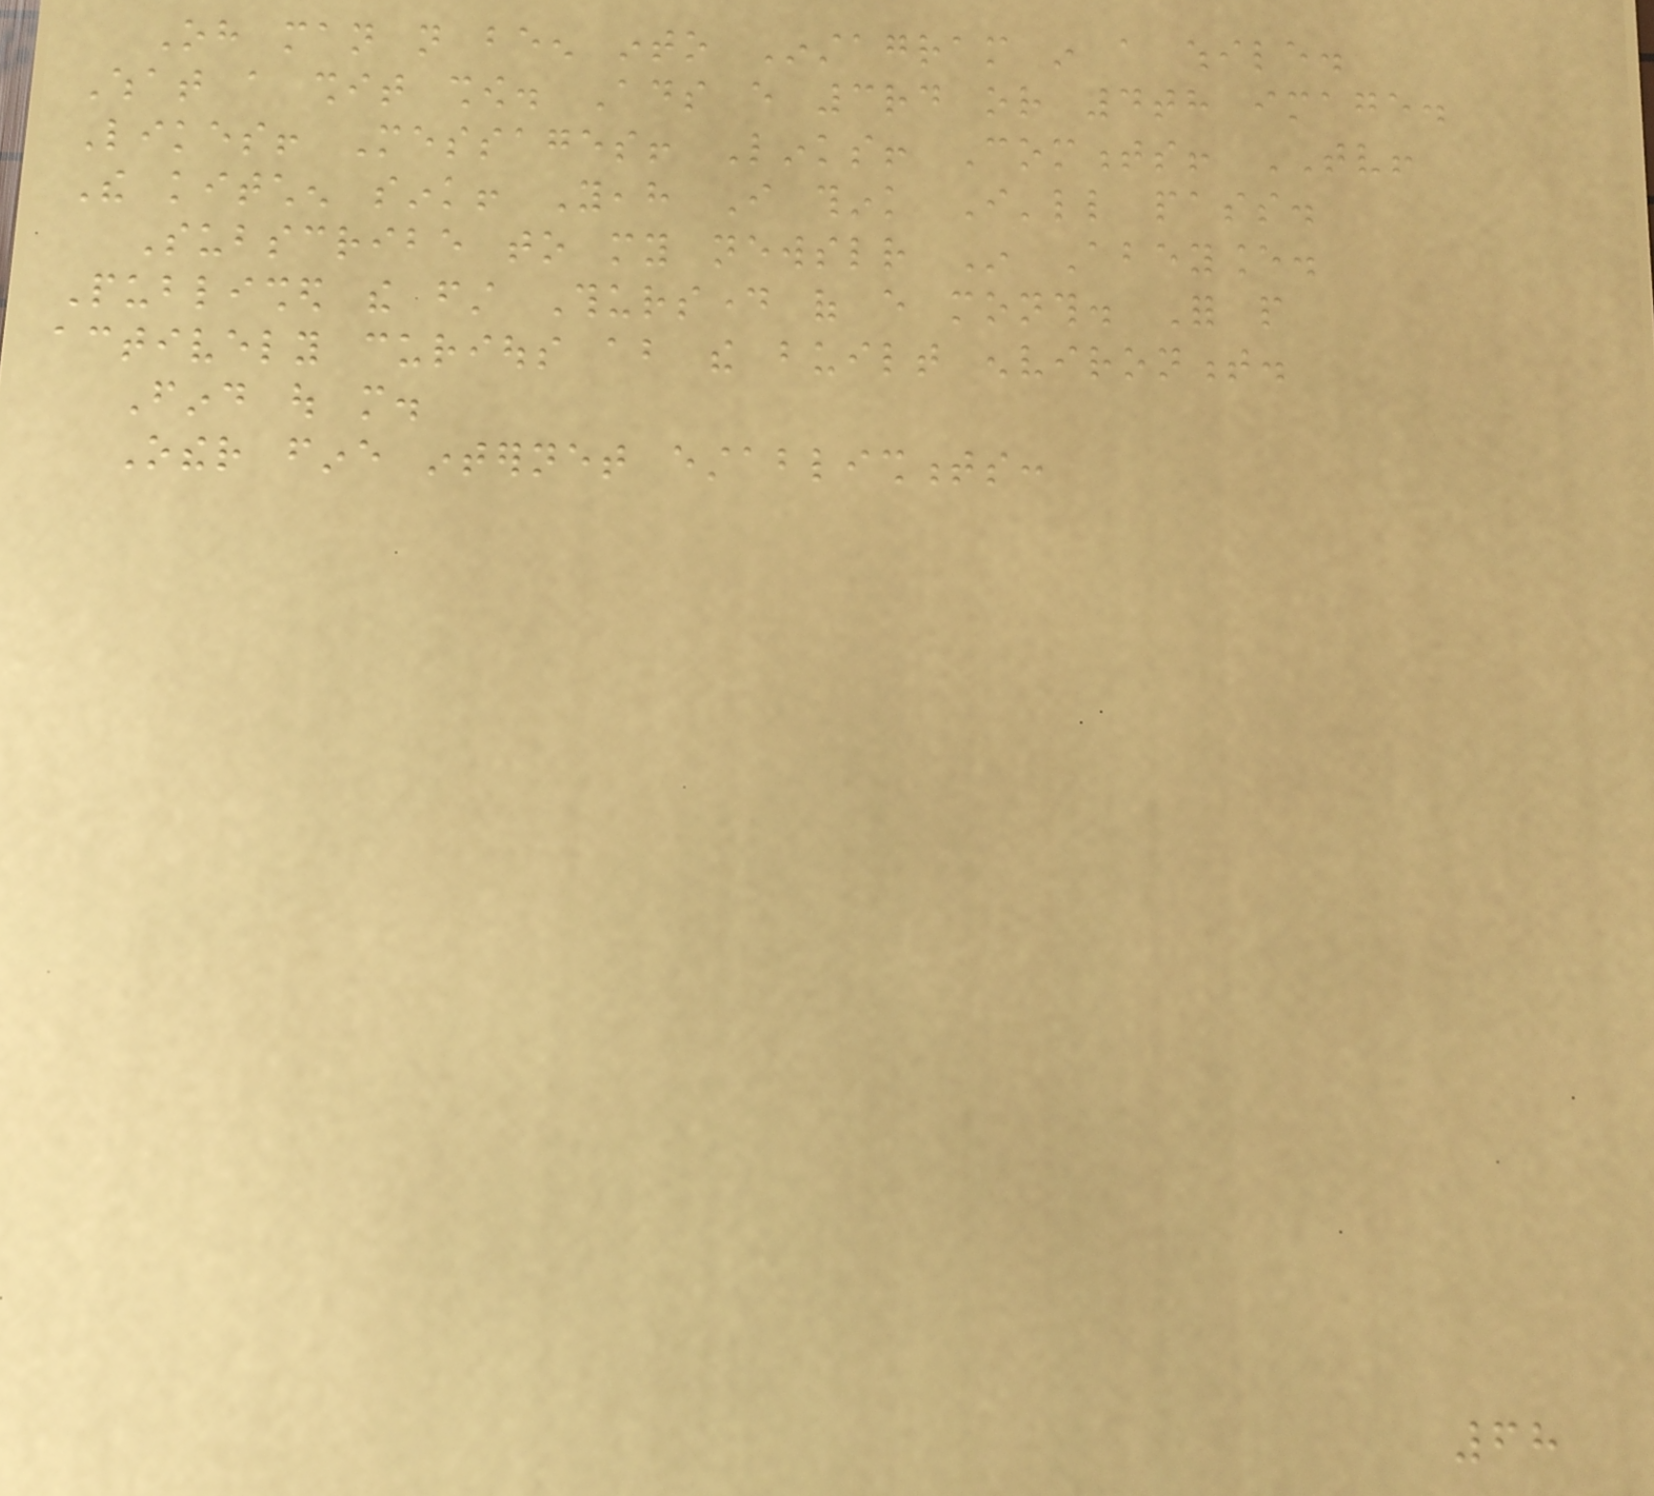Oh man not been into Instagram in a while.
What a shit show. Ads every 3rd or 4th image.
Likes! Messages! Links! Comments! TV!
The kitchen sink! Yeah I think I'll pass.
Subscribe to my newsletter In Abeyance.
Published the first Thursday of every month. For people
actively curious about the built environment.
Find out more.
Other fine internet establishments:
68
